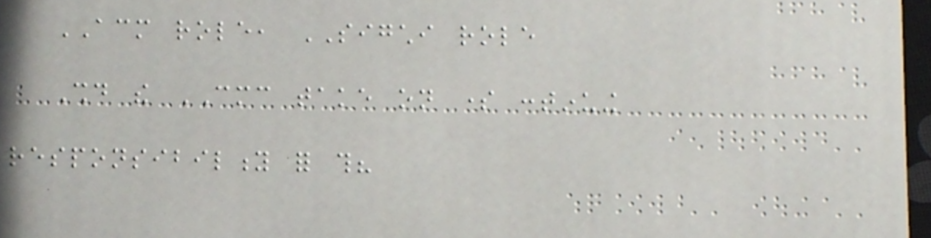ACM role, SIGCHI role
Should the CMC take on some continuing
responsibility for this?
